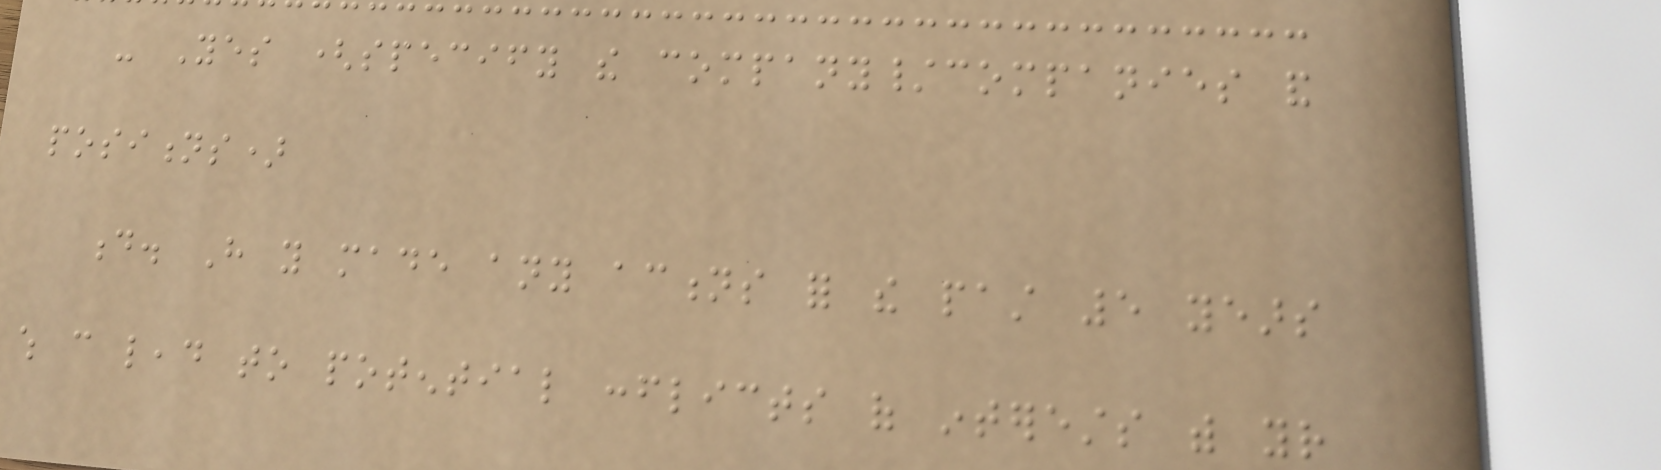- Yes (specify the company/companies and
positions)
d. Have you made any actions for the past 5 years
which can lead to potential conflicts of interests with your
